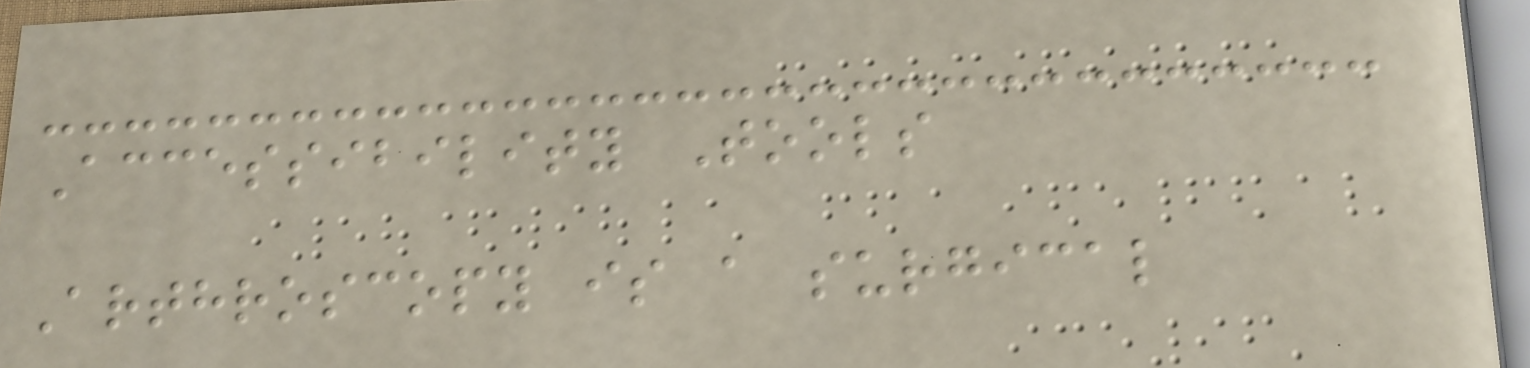Accessibility Tools
Arthroscopy is a surgical
